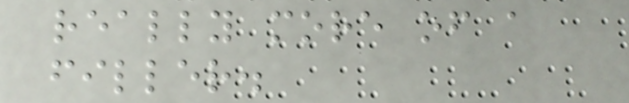really more of a
filler.
